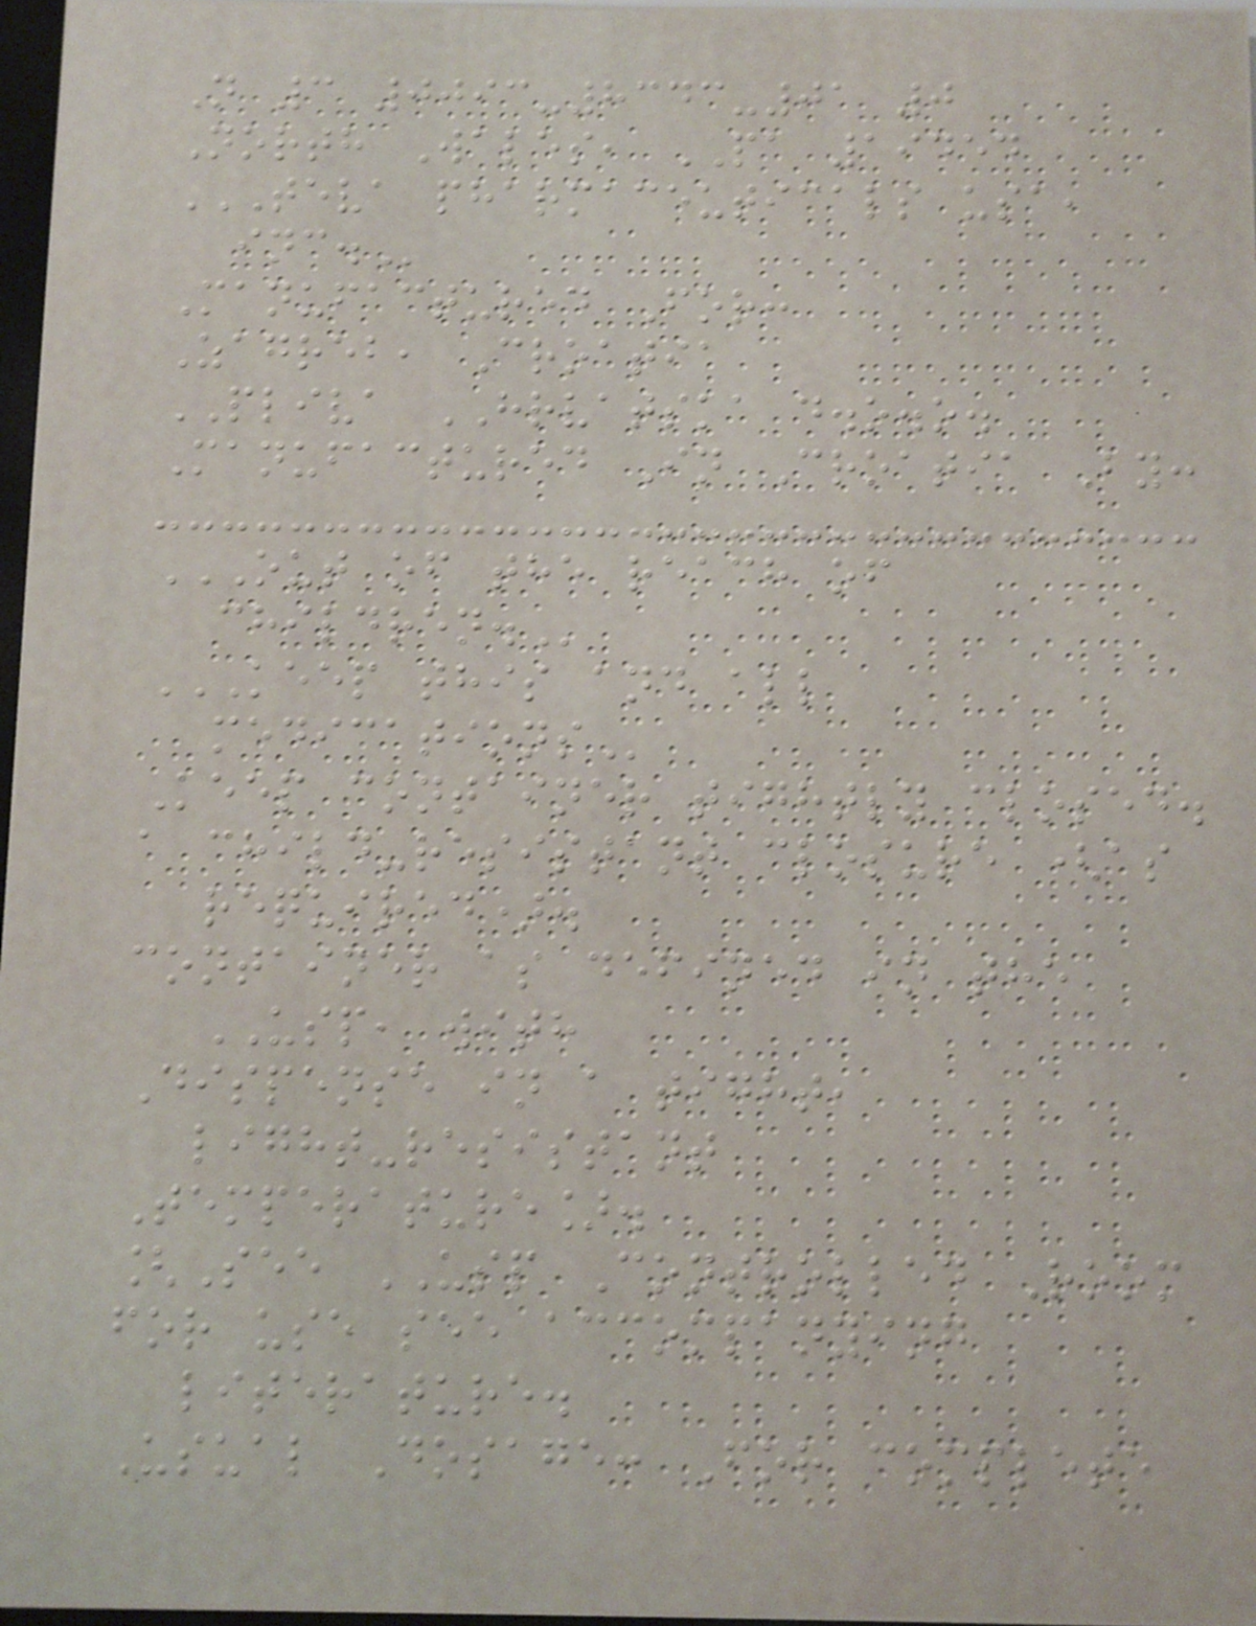N 3 0093-8343-01 0
North Wales, PA 19454
TEVA PHARMACEUTICALS USA,
INC.
Manufactured For:
Zagreb, Croatia
PLIVA HRVATSKA d.o.o.
Manufactured In Croatia By:
OUT OF THE REACH OF
CHILDREN.
KEEP THIS AND ALL
MEDICATIONS
Keep container tightly closed.
a child-resistant closure (as
required).
container as defined in the
USP, with
Dispense in a tight,
light-resistant
Temperature].
[See USP Controlled Room
for use see accompanying
literature.
Usual Dosage: For complete
